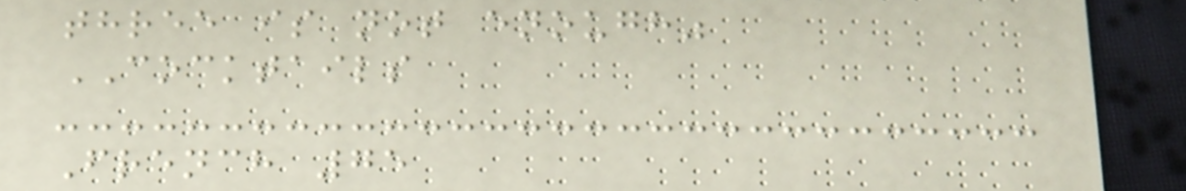three is not enough"
COCKTAILS
French 75
